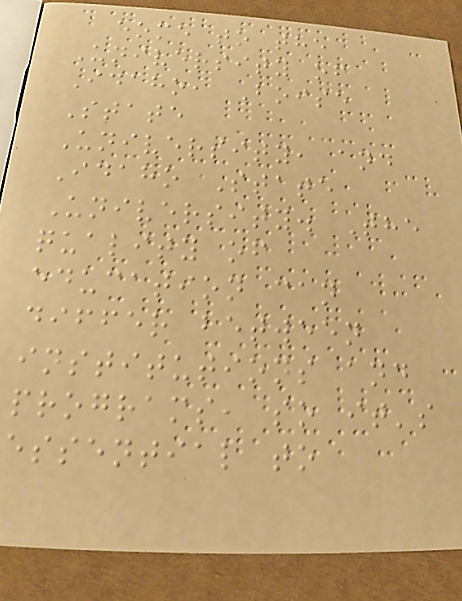home to the
University of
Idaho, Boise
State
University, and
Idaho State
University. The
quality of
education can
differ between
institutions and
programs, so it's
essential to
